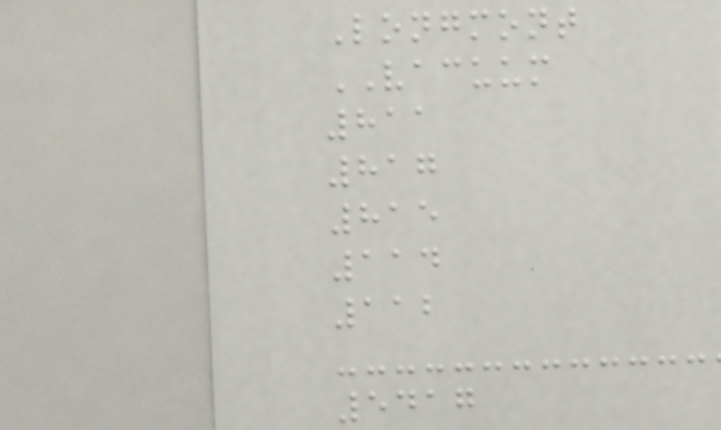Longmont
VACUUM
811
817
815
114
112
5417
